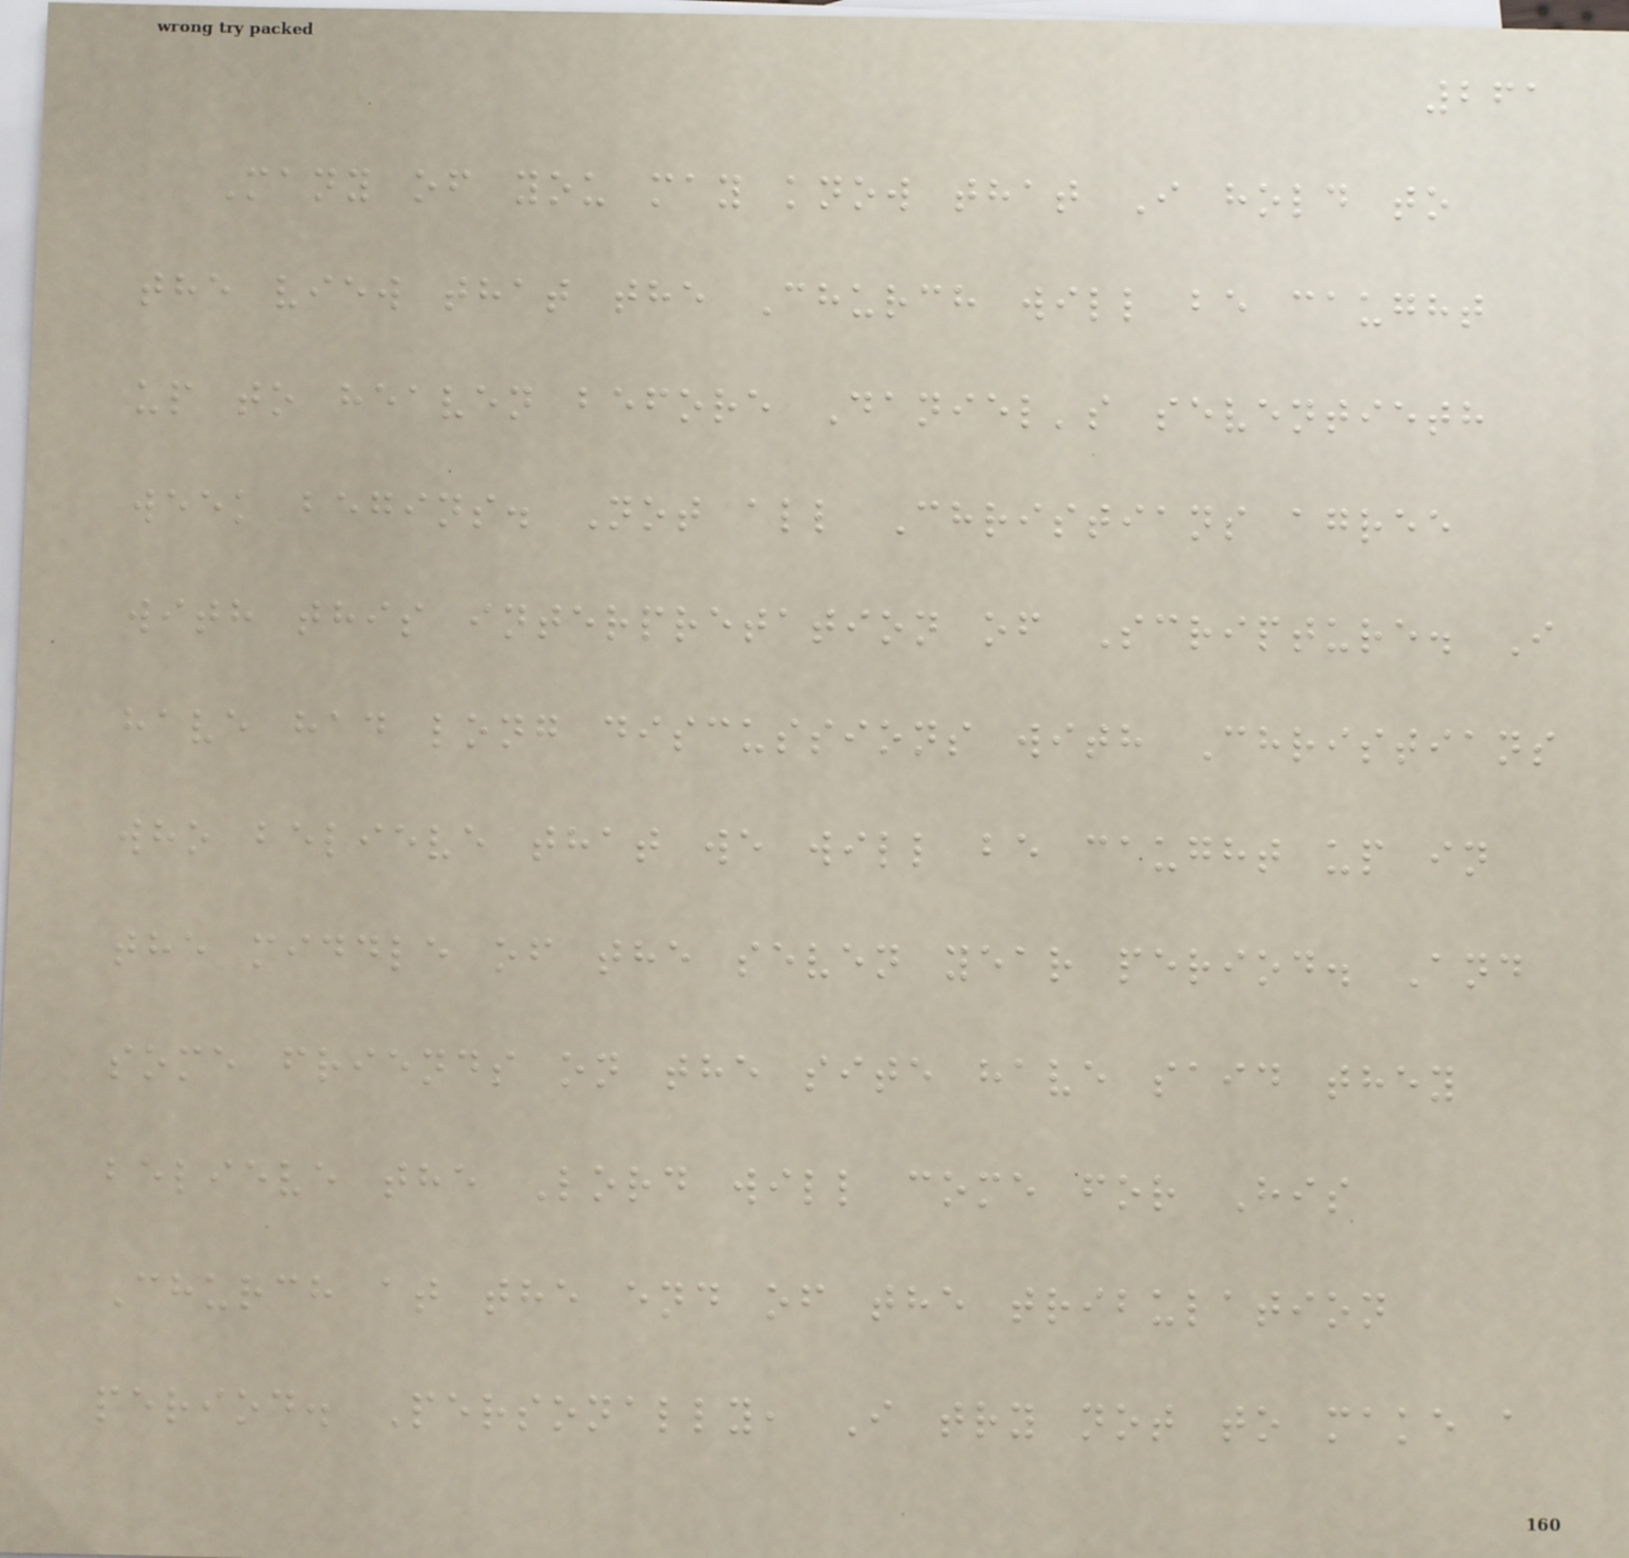261
Many of you may know that I hold to
the view that the Church will be caught
up to heaven before Daniel's seventieth
week begins. Not all Christians agree
with this interpretation of Scripture. I
have had long discussions with Christians
who believe that we will be caught up in
the middle of the seven year period. And
some friends on the site have said they
believe the Lord will come for His
Church at the end of the tribulation
period. Personally, I try not to make a
